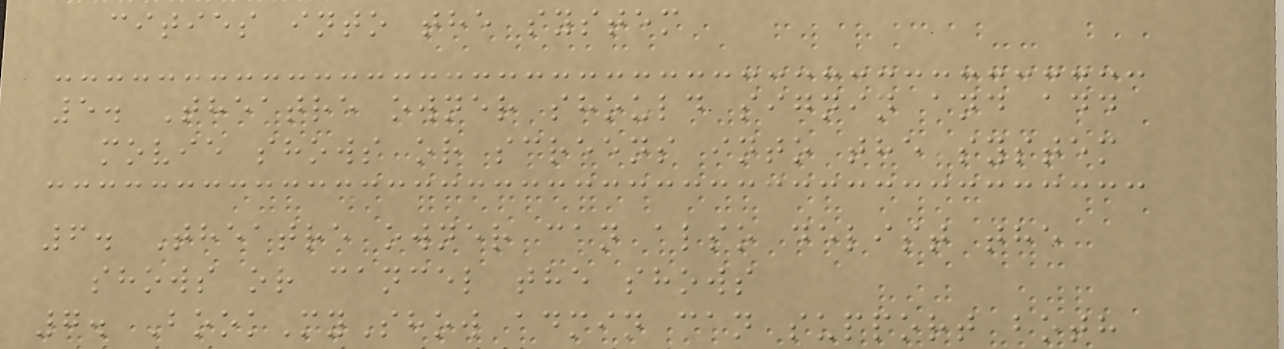cities into the system
5. Theatre owner should signin and add
movie shows or screens into the system
6. Theatre owner can also delist the
shows or cancel the shows
7. BookMyShow admin can support both
